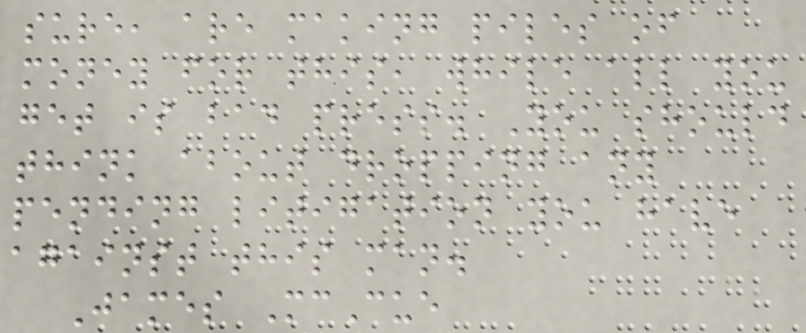sure, are making piles of
money for this, while all you
get is bad press. You should
think about dropping any
pending litigation you have
against this man.
James McCue
